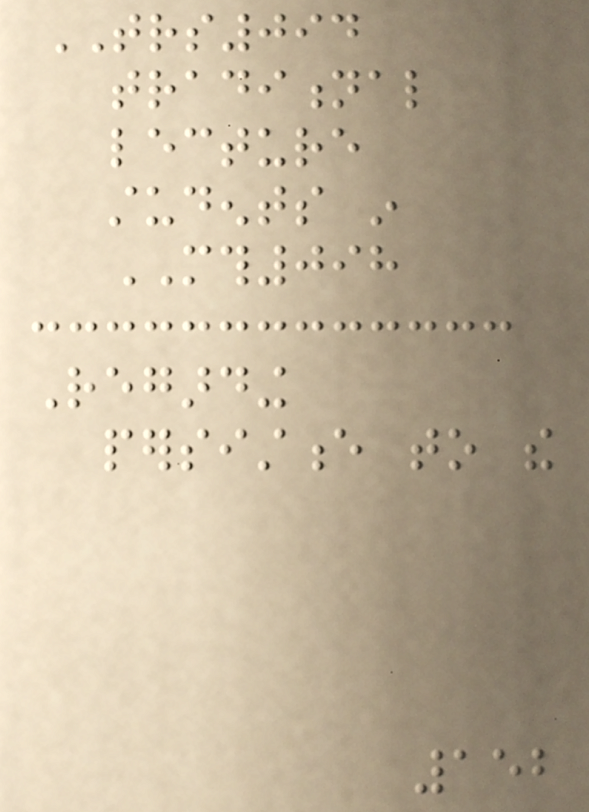TRS094
traditional
lecture
students in
MTH098
Regarding
persistence to the
152
